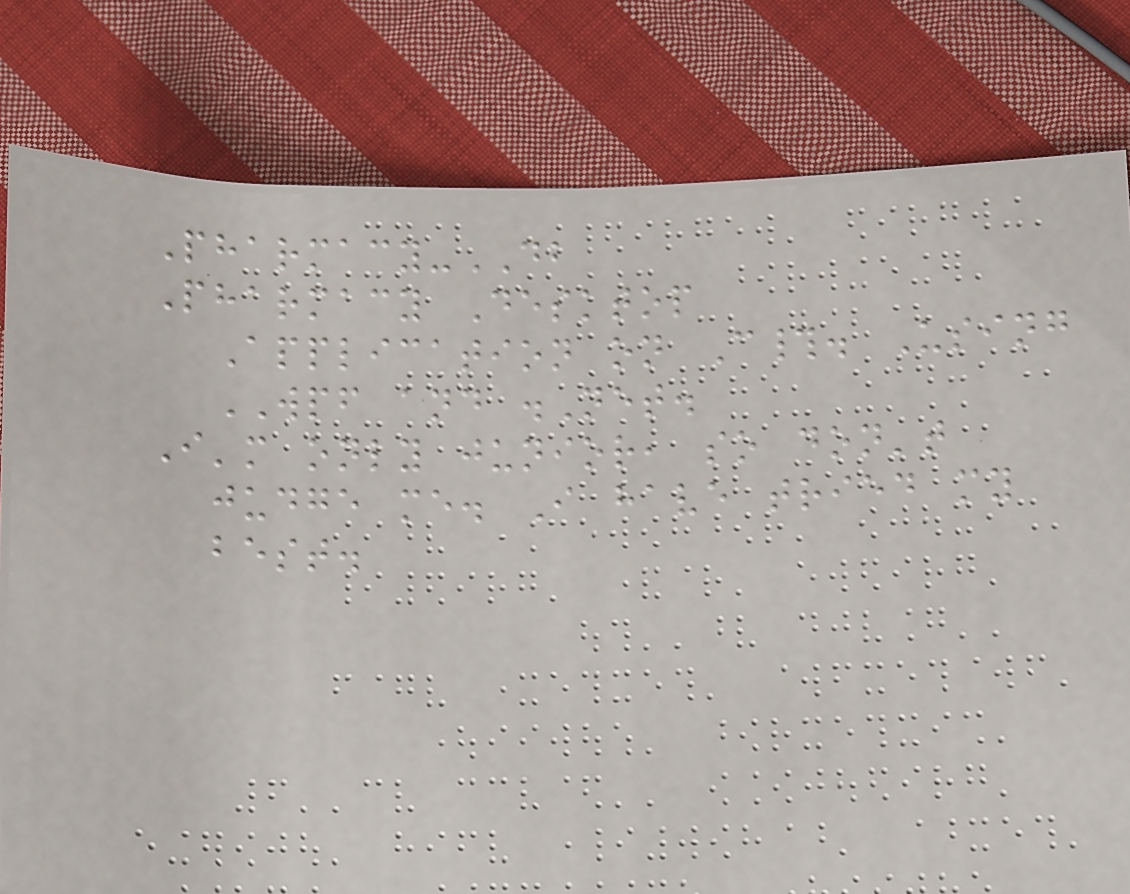Pharmacy-DB
Pharmacy Desktop
Application on C#. Using
WPF and .Net.
I'm only junior, so don't
judge me. I have tried my
best.
